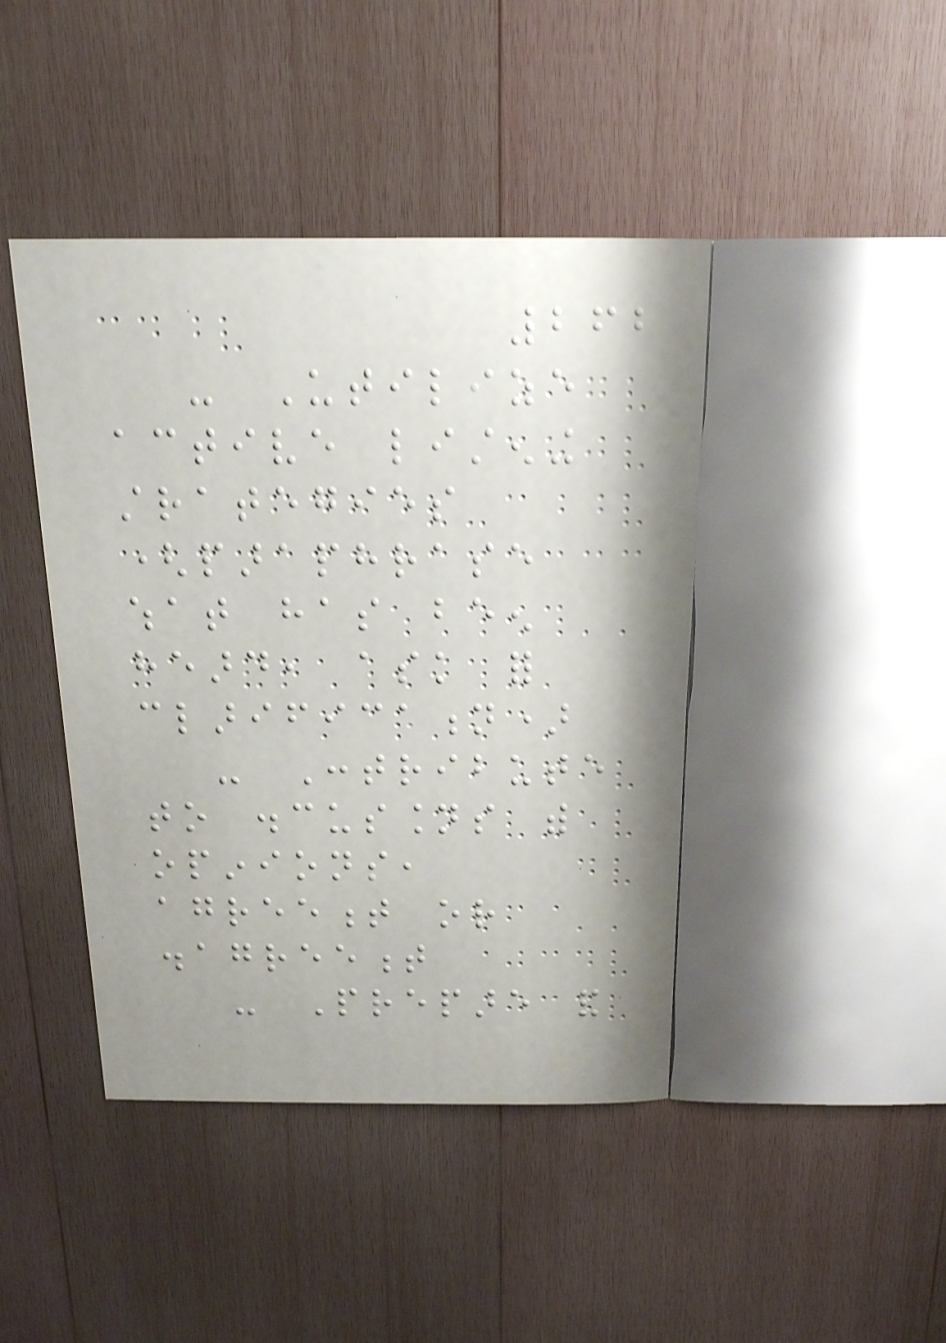262
- Utilize
active listening
strategies
(paraphrase
what has been
heard, ask for
clarification)
- Contribute
to discussions with
opinions,
agreement or
disagreement
- Prepare and
